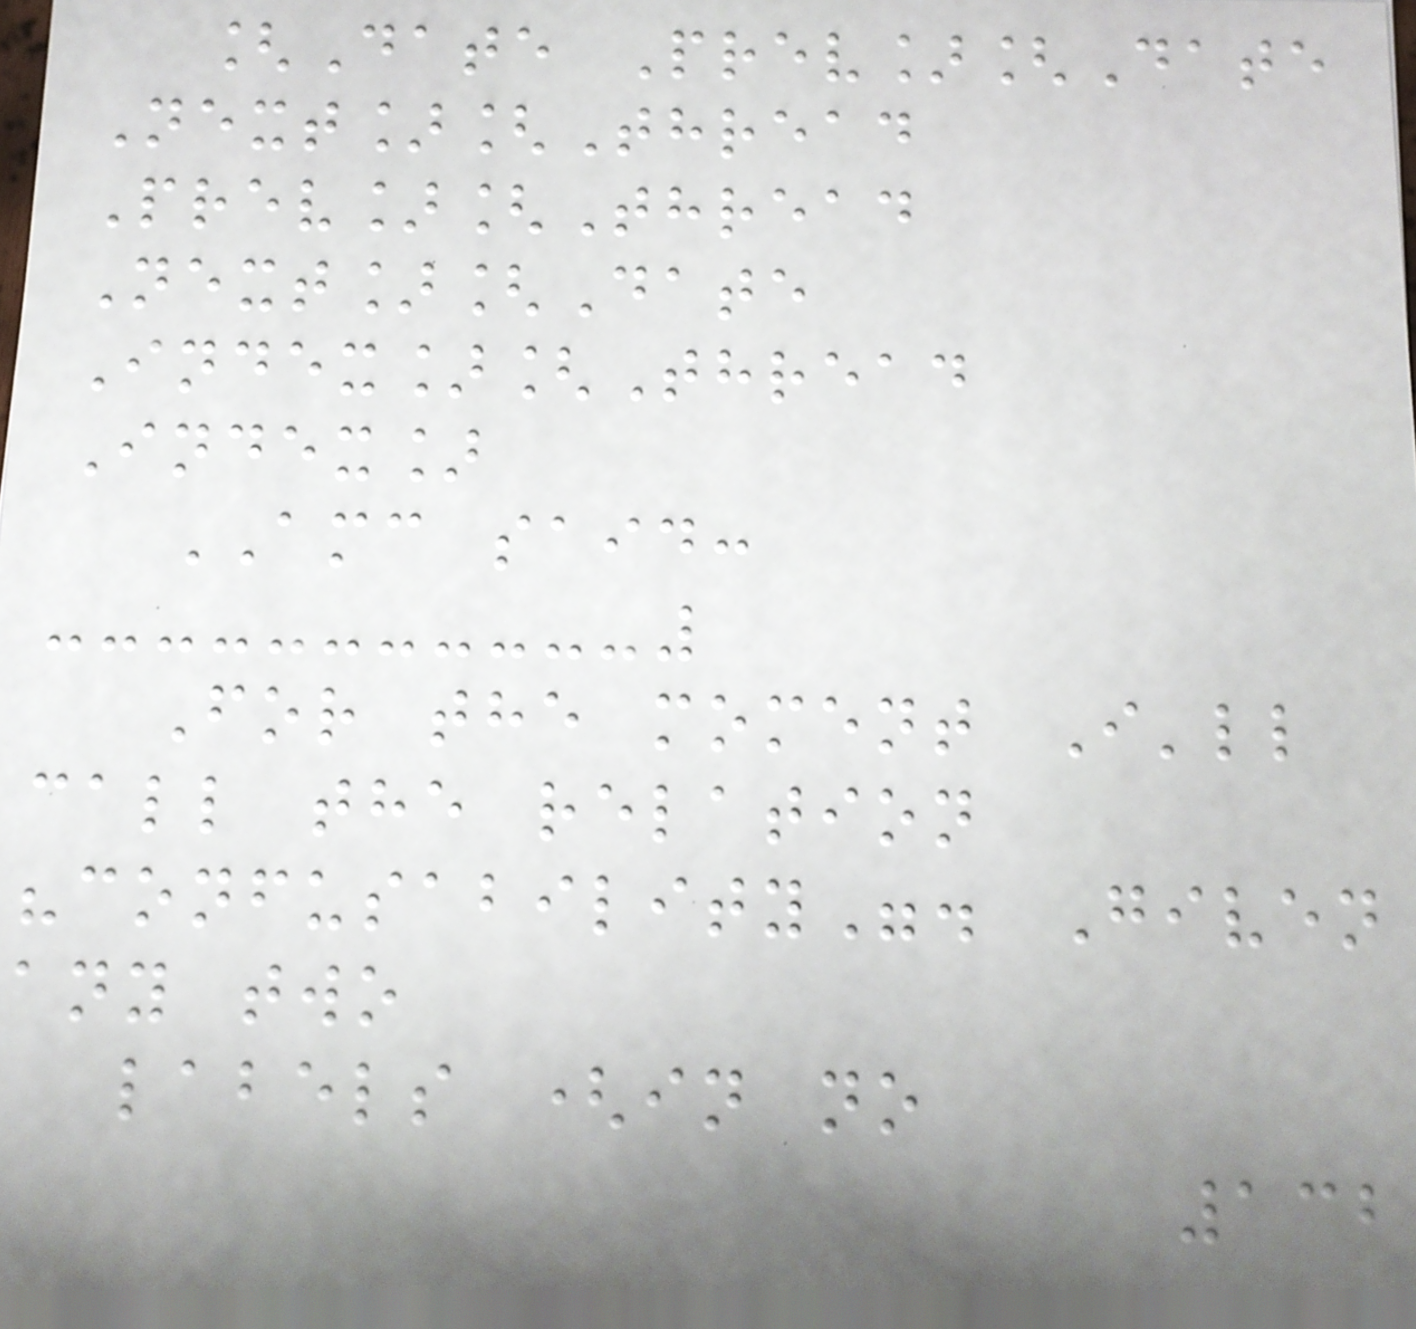[Date Prev][Date
Next][Thread
Prev][Thread
Next][Date
Index][Thread
Index]
AMC said:
For the moment I'll
call the relation
"confusability". Given
any two
labels (in no
132
